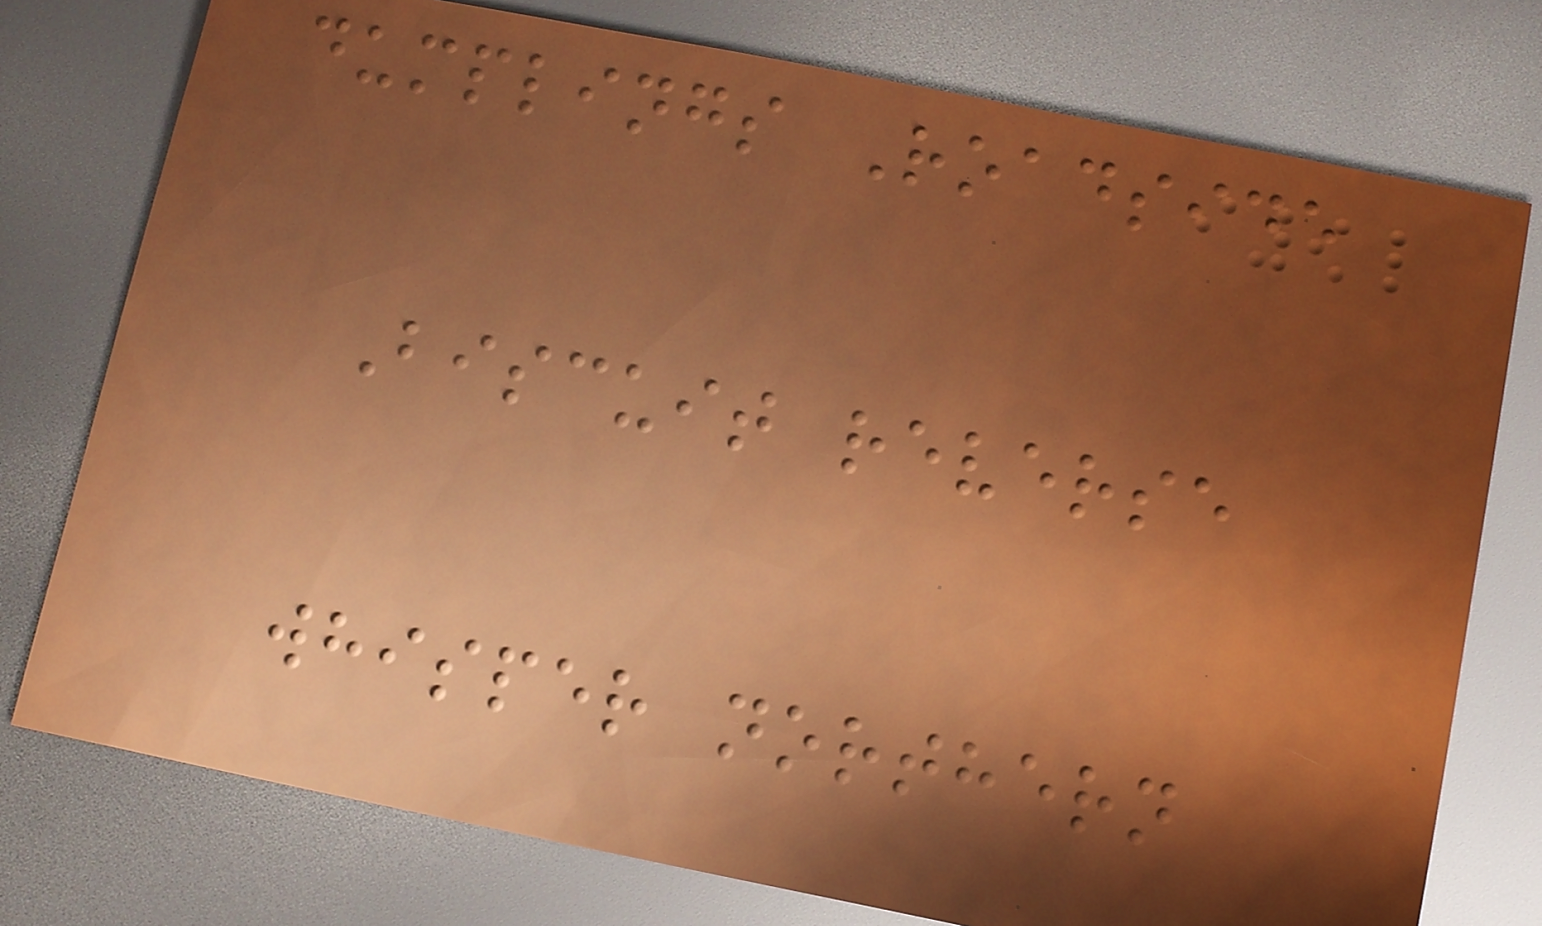dumplings Roadside
Biscuit reverse
whisper northern
